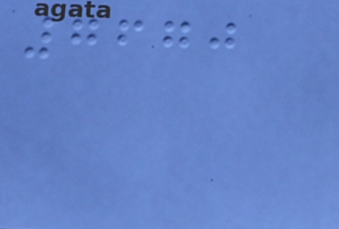7670
